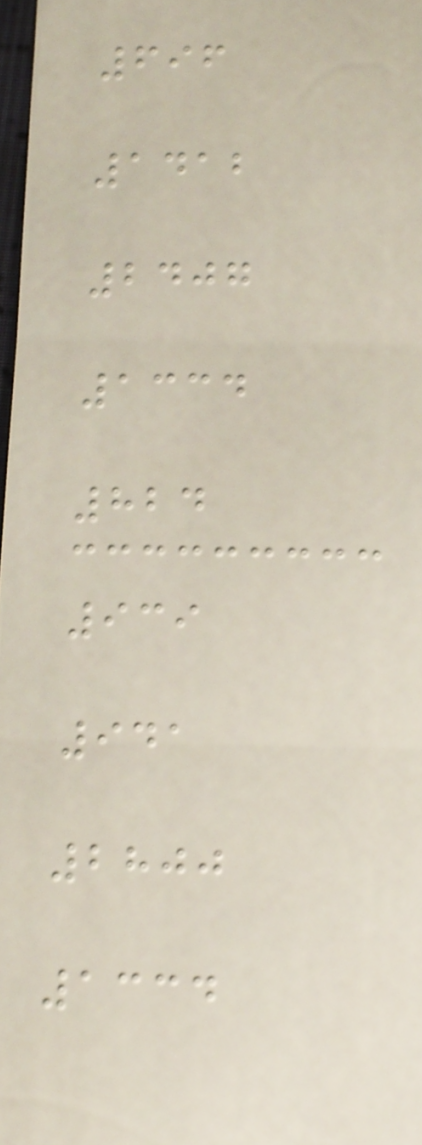696
1412
2407
1334
824
939
941
2800
1334
